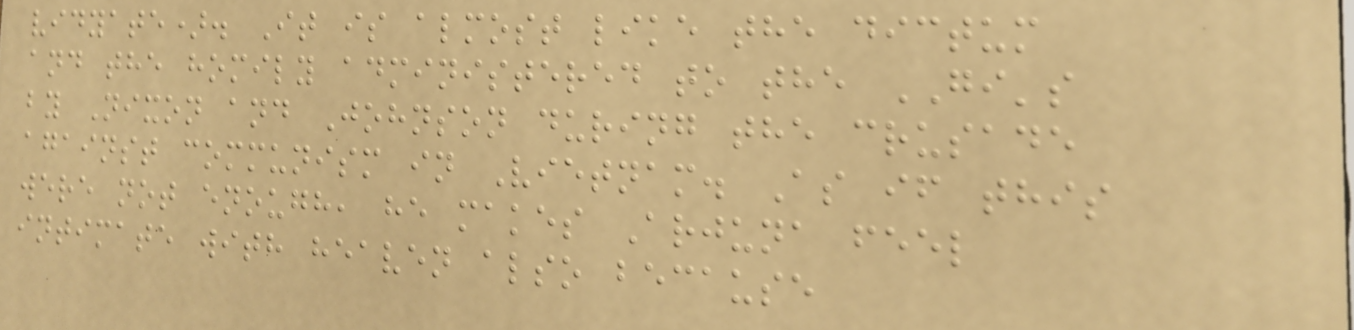vidyate). It is almost like the dictum
and the homily administered to the GI's
by Nixon and Johnson during the crusade
against communism in Vietnam. As if this
were not enough, he makes Arjuna feel
intimate with heaven also because
